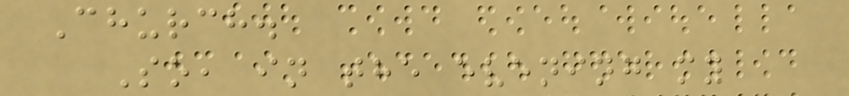Church.
So, in the evening my
